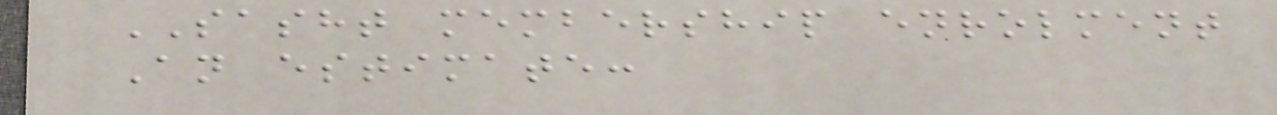SASHT membership enrolment
An estimate:
